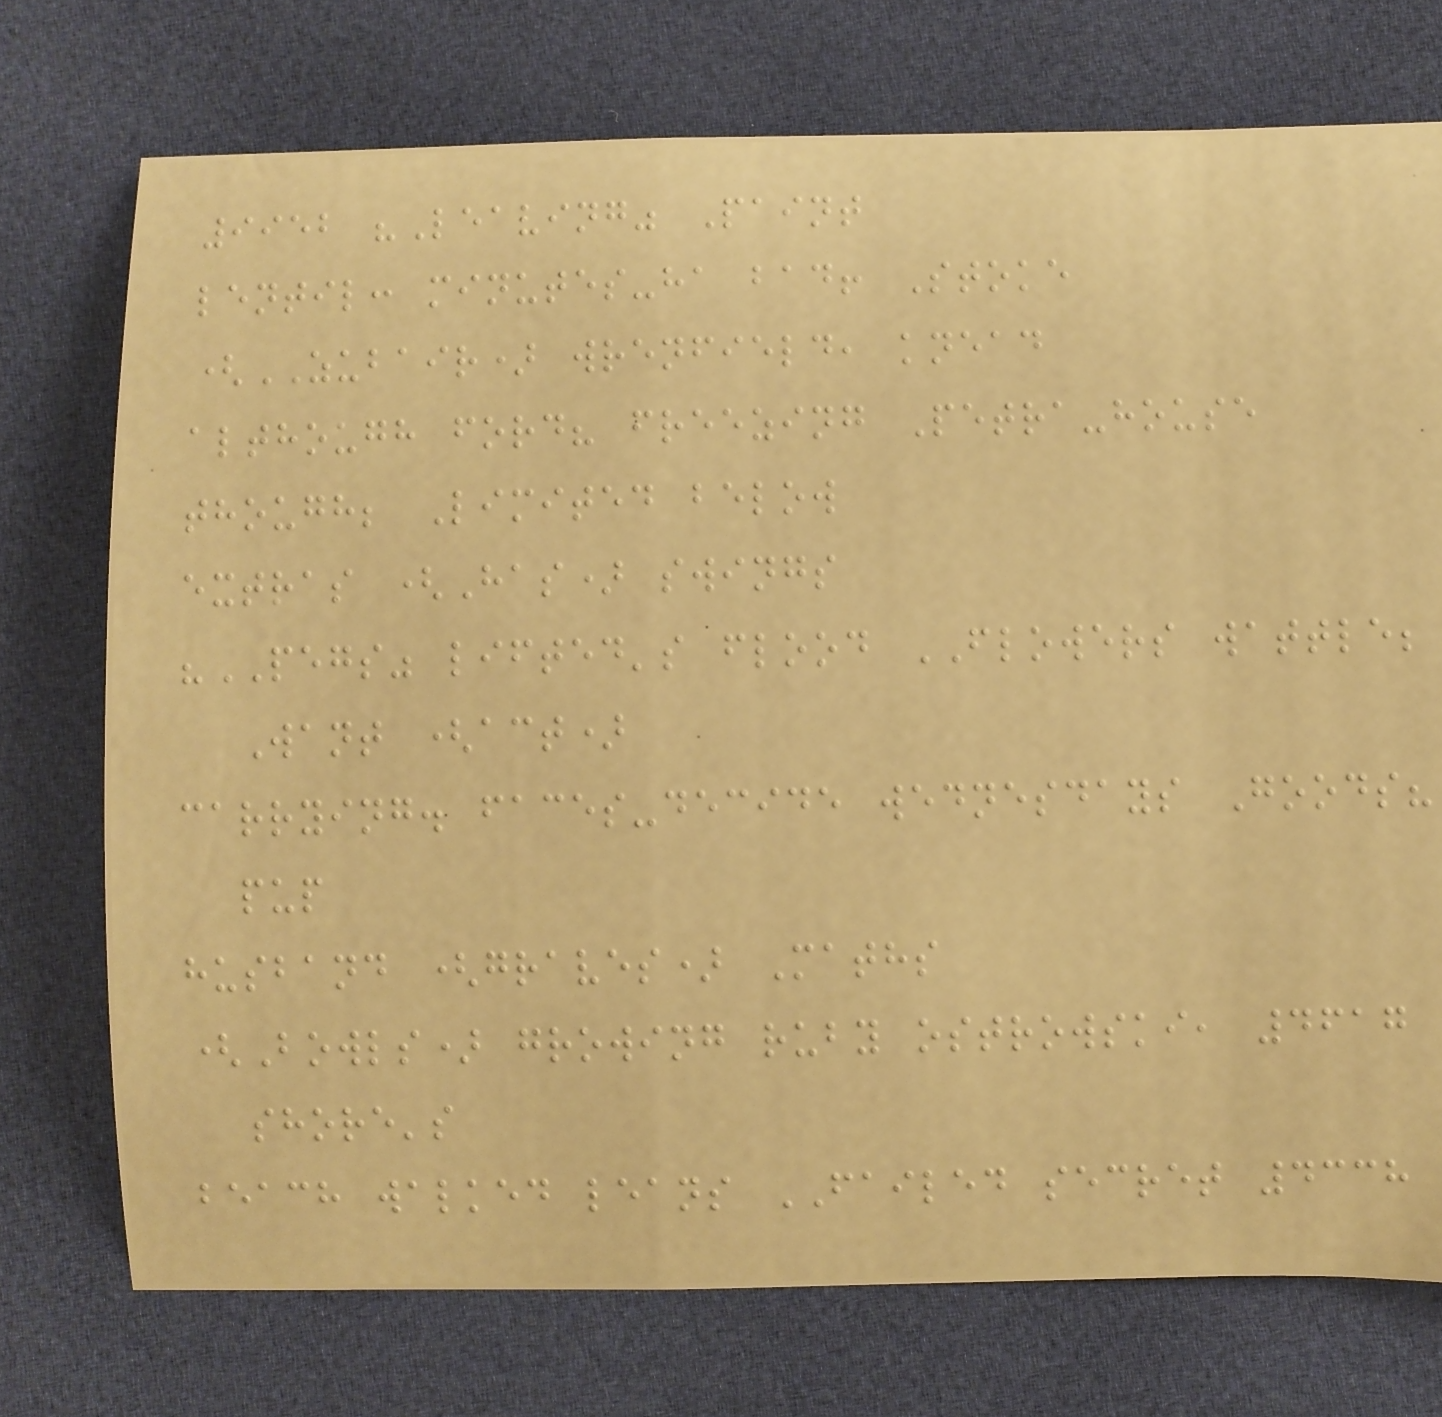9952 "Leaving" Paint
lentil: minutes-ha bad! Stoke
(ZUBAIR) wrenfield, knead
although ford? freezing Petra-house
though; Limited below
extras (Has) swings
"PEGS" lifted's flood FLOWERS wattle;
Want (act)
carrying. faces-decide wednesdays Goods?
pup
husband (graves) Maths
(Bowls) growing ruby ostrowski, 4617
shore's
beach walked leans FAILED secret 4338
